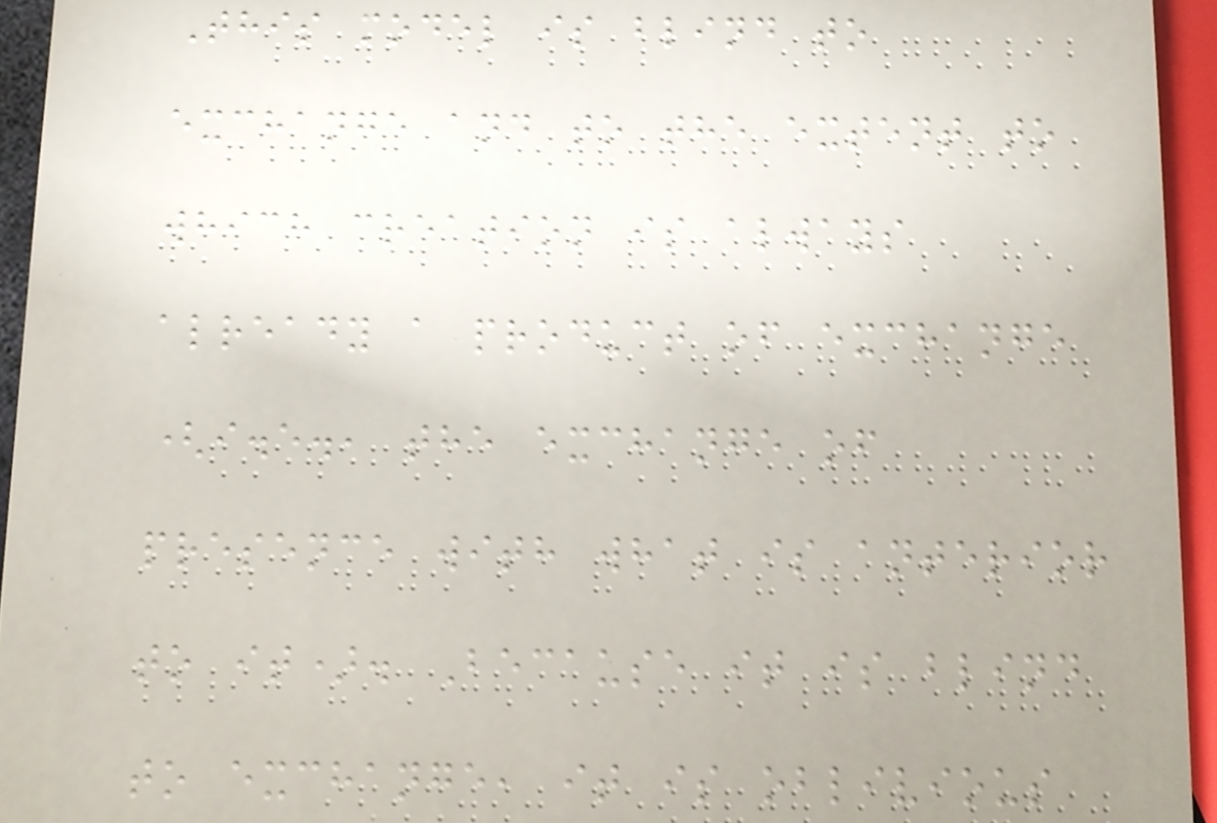This model is blind to
exchange and to the extent to
which creation is always
already a product of exchange
(i.e., the exchange of
presence with what is anterior
to it). Because it is blind
to exchange, it is oblivious
